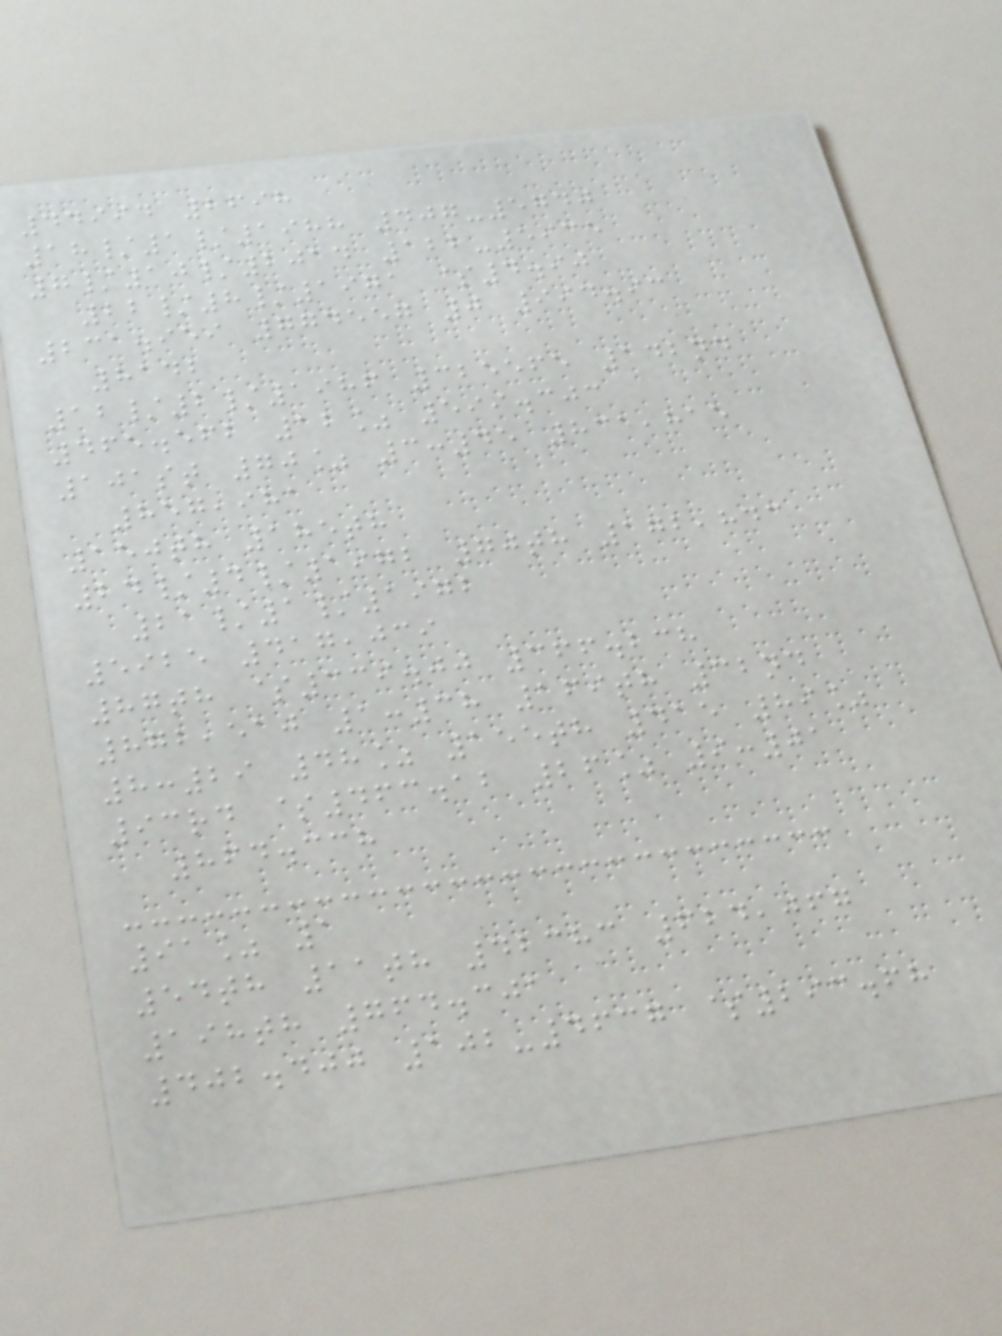44994 2698
18/1/1988 407-5740
7/10/2014 122-5935
22/8/1971 $4.90
231.959 774557 0 994.93
8142
12/2/1986 325565 142nd
465.562 12% 599.303
101st 70% 3:45 831,815
857,981
150th 185th
24/4/1972 70th 172,843
21/1/1972
5925 417,039
87th $339.00 366.238
872,510 1:38 169th 32nd
8:29 48% 155th 415 89%
93rd $463.12 26% 9:01
864.338
91% 1
54th 11th 42383 624,067
198th 764.301
402.400 102-4637 $293.68
